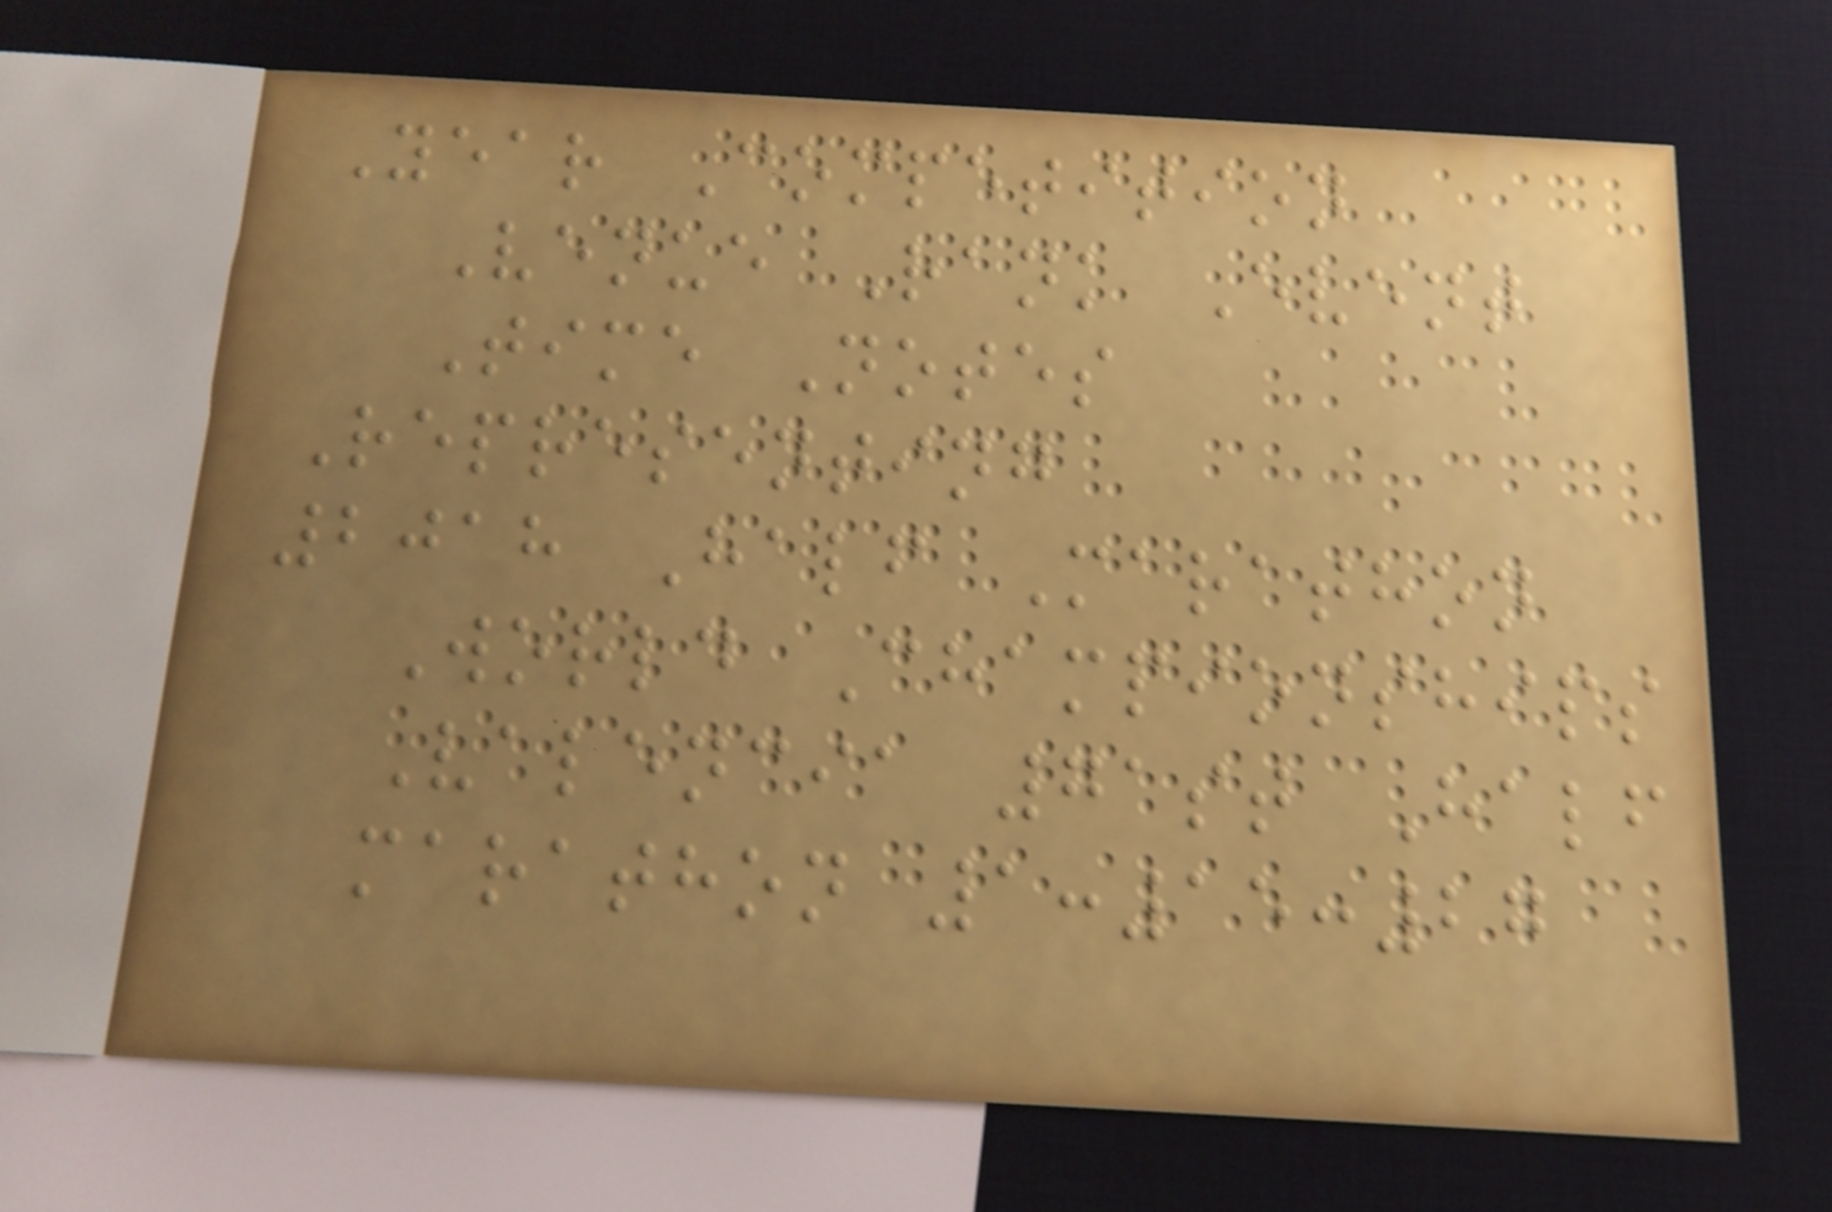Year Competition
Venue Rank Event
Time Notes
Representing
2018 Half Marathon
World Championships
Valencia 71st Half
marathon 1:15:27
